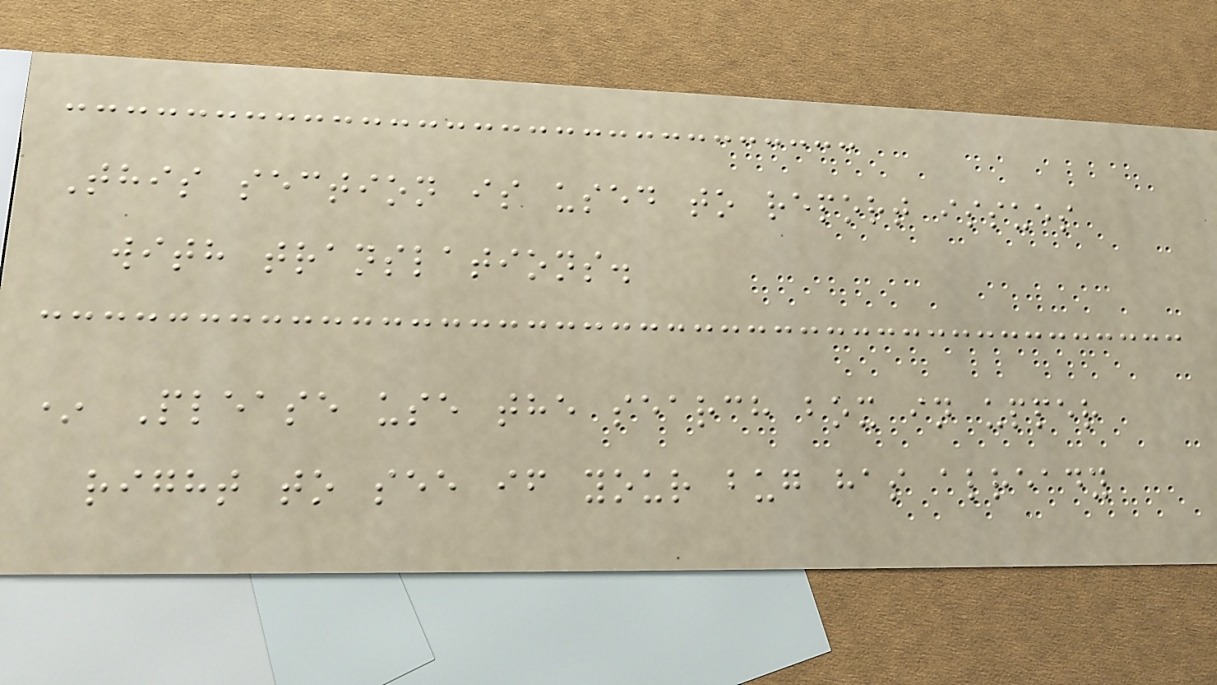This section is used to report issues
with translations.
* Please use the search box in upper
right to see if your bug has already
